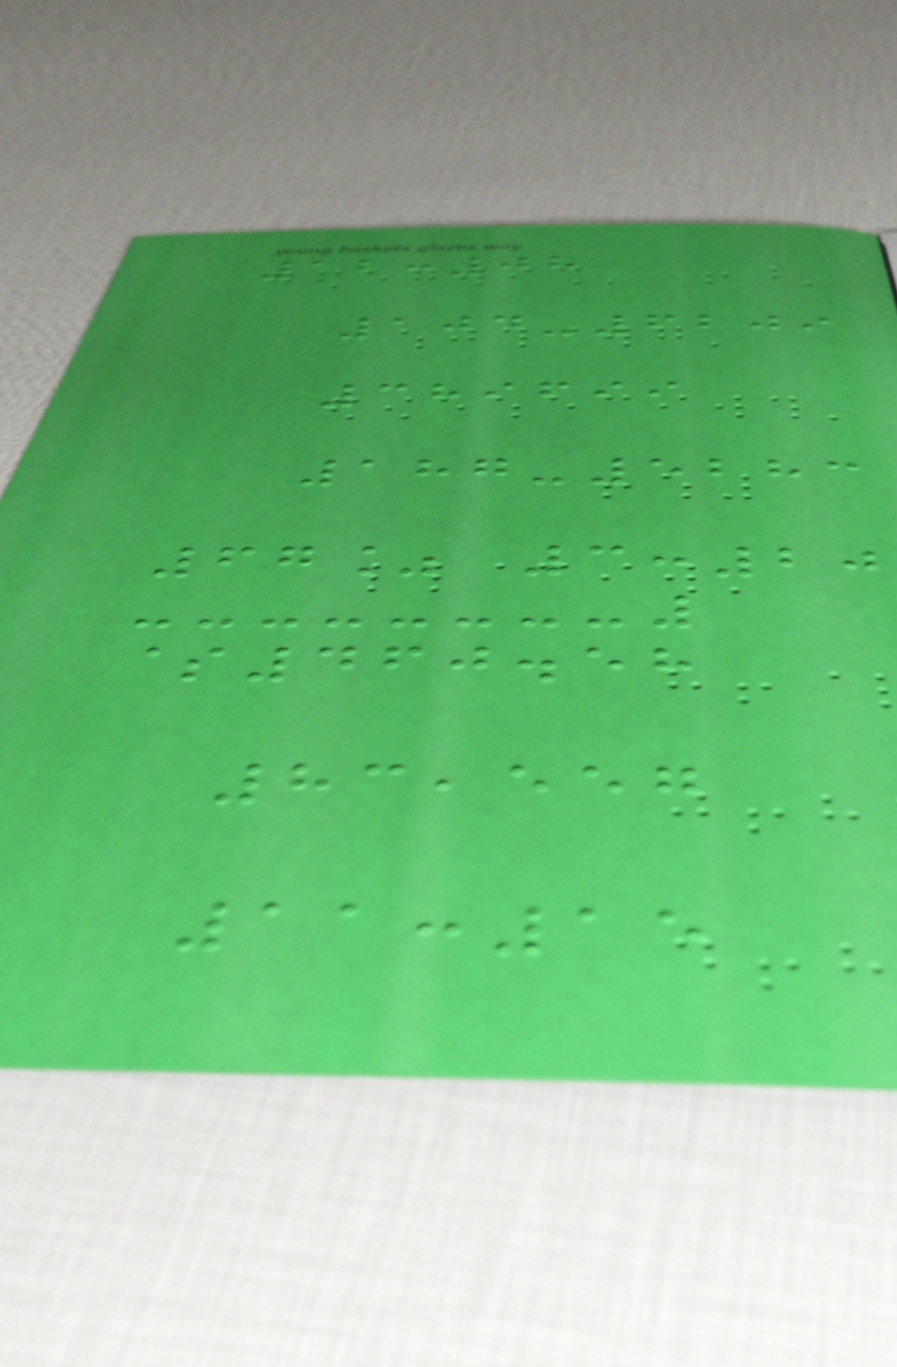12:08
104-6209
389699
187-5283
67% 3:20
$460.58
83,557
11:15
